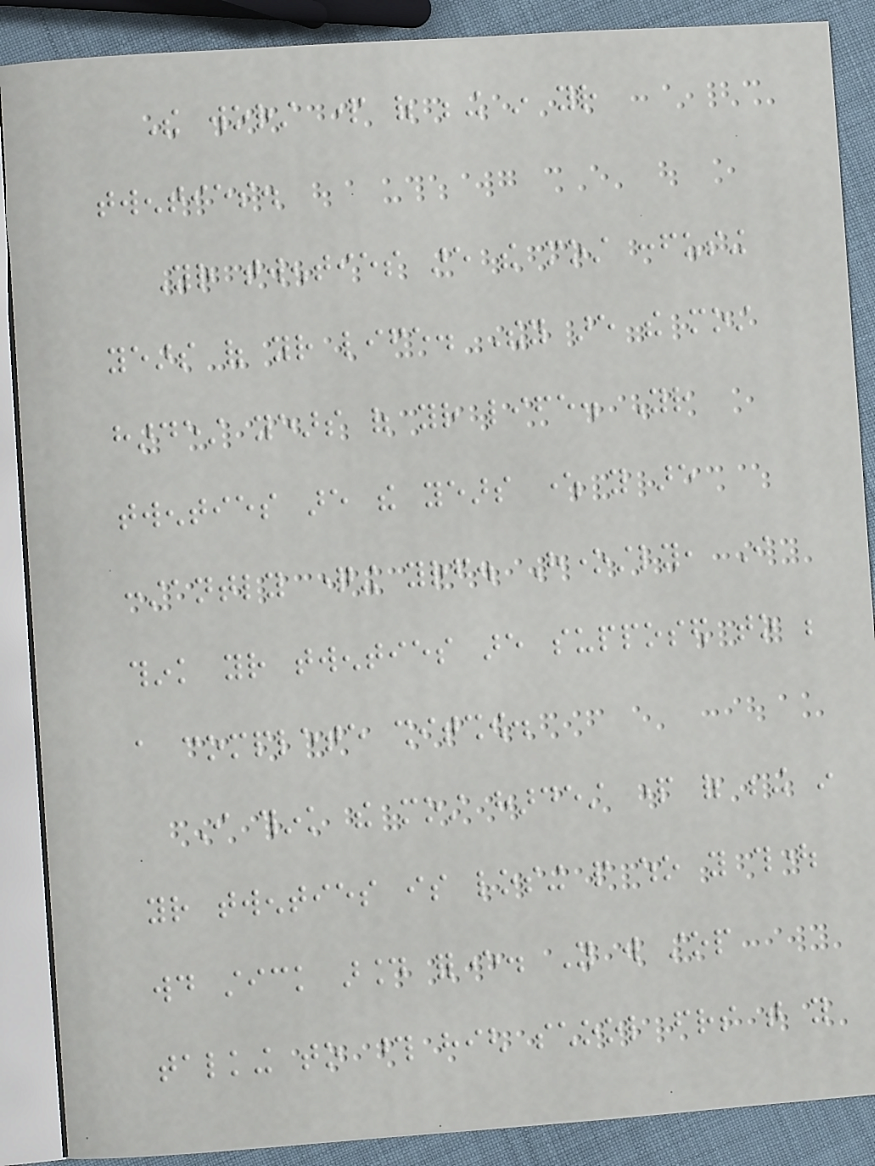The worst part of being in your
twenties.
Your twenties are the most confusing
years of your life. They are the most
hardest years of your life. Your
twenties are the years where you are
constantly questioning yourself. Honestly, I
think your twenties are supposed to be
a complete shitshow.
I think the most hardest part of being in
your twenties is losing people who you thought
would stick around forever. You will stop
talking to those high school friends that you
